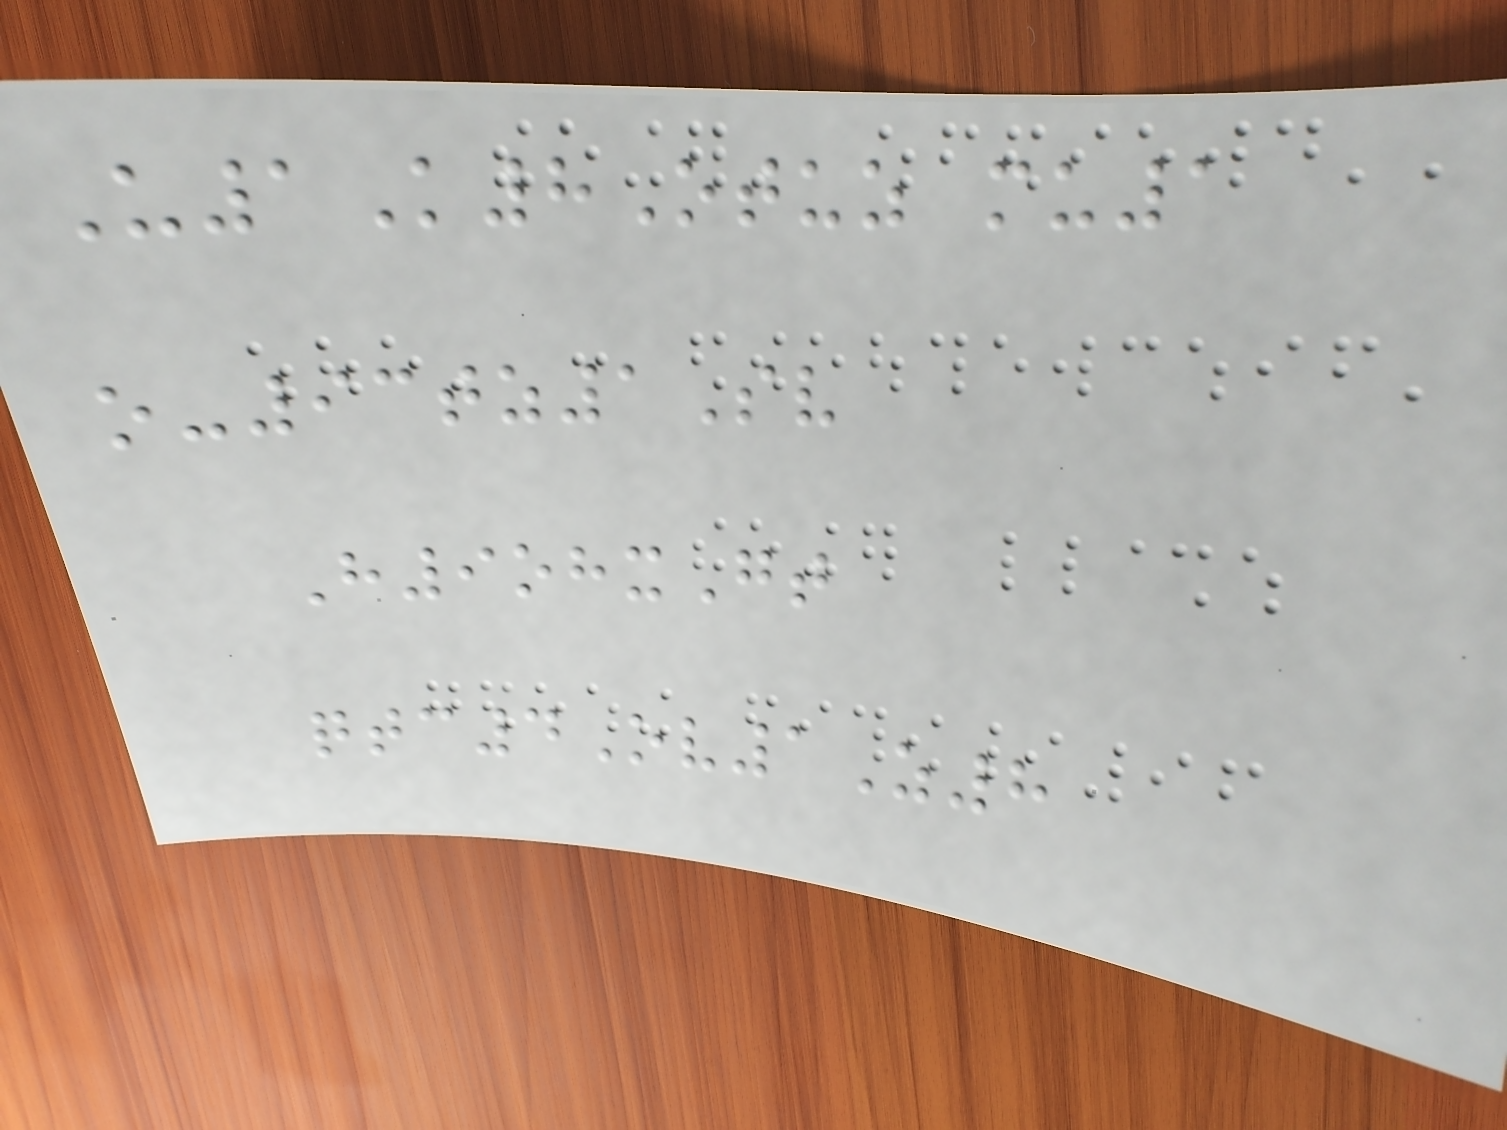U1K8Otuz mu1
o-93tz1Sv
H9ohxGt
qtc4Ov1Z8
